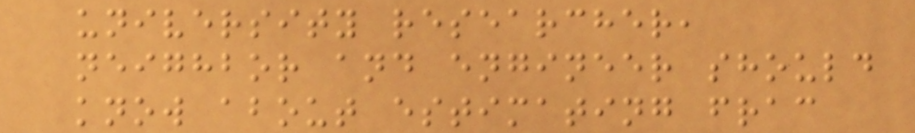university researcher,
neighbor and engineer should
know about estimating frac
